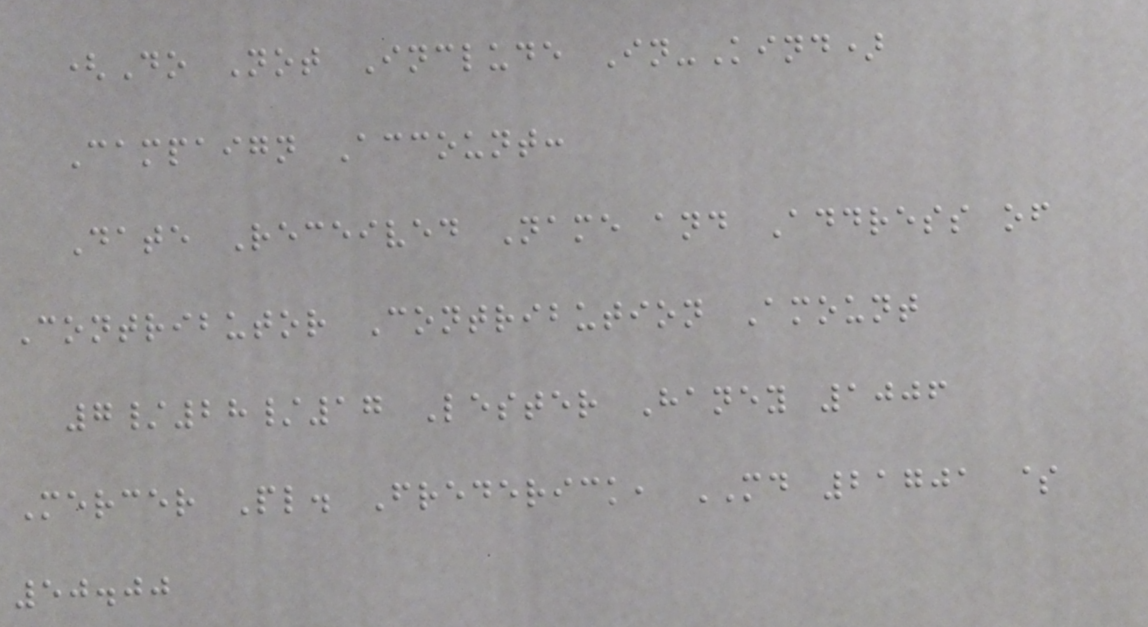(Do Not Include In-Kind)
Campaign Account:
Date Received Name and Address of
Contributor Contribution Amount
7/28/17 Lester Haney 1006
Mercer Pl. Frederick, MD 21701 $
50.00
